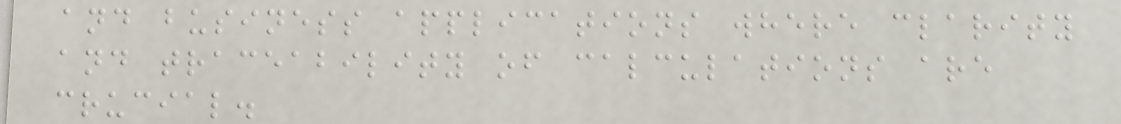and business applications where clarity
and traceability of calculations are
crucial.
